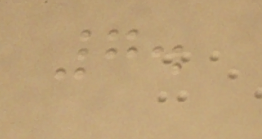7.
